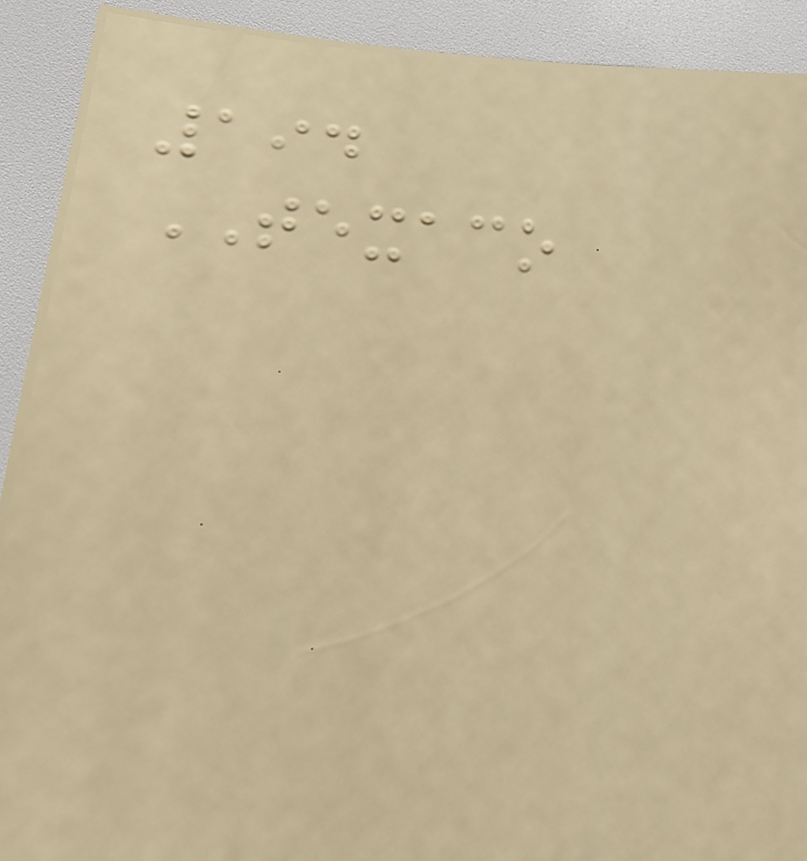194
TEXACO
